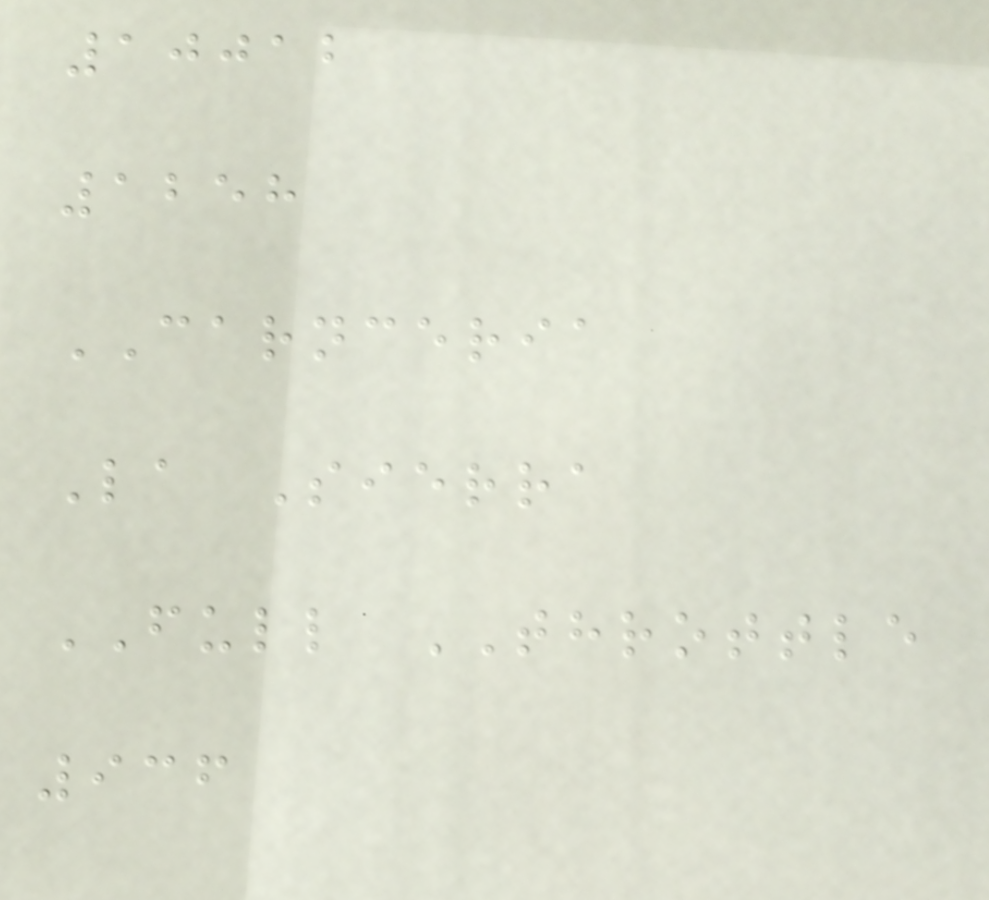10012
1258
CARNCERIA
La Sierra
FULL THROTTLE
936
